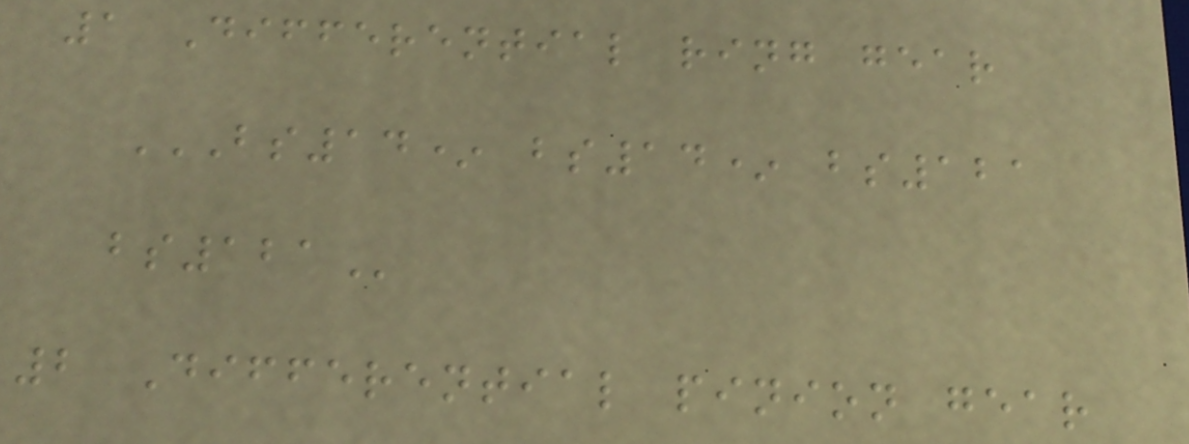1 Differential ring gear
BS14* BS14* BS121
BS121
2 Differential pinion gear
